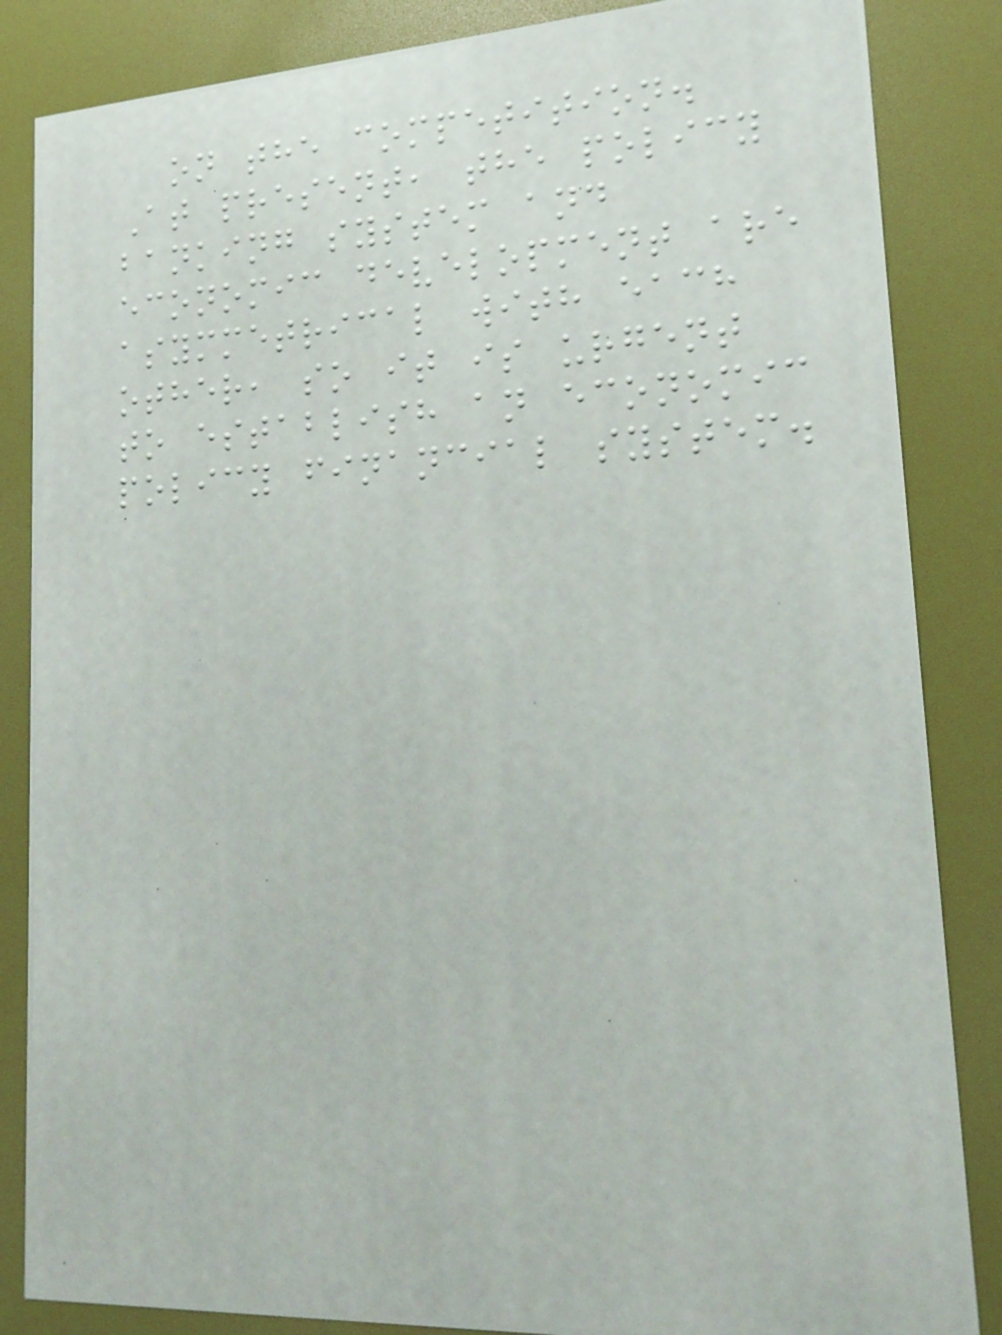on the competition.
At present, the policy
banking system and
economic development are
asymmetrical with each
other, so it is urgent
to establish an economic
policy financial system.
